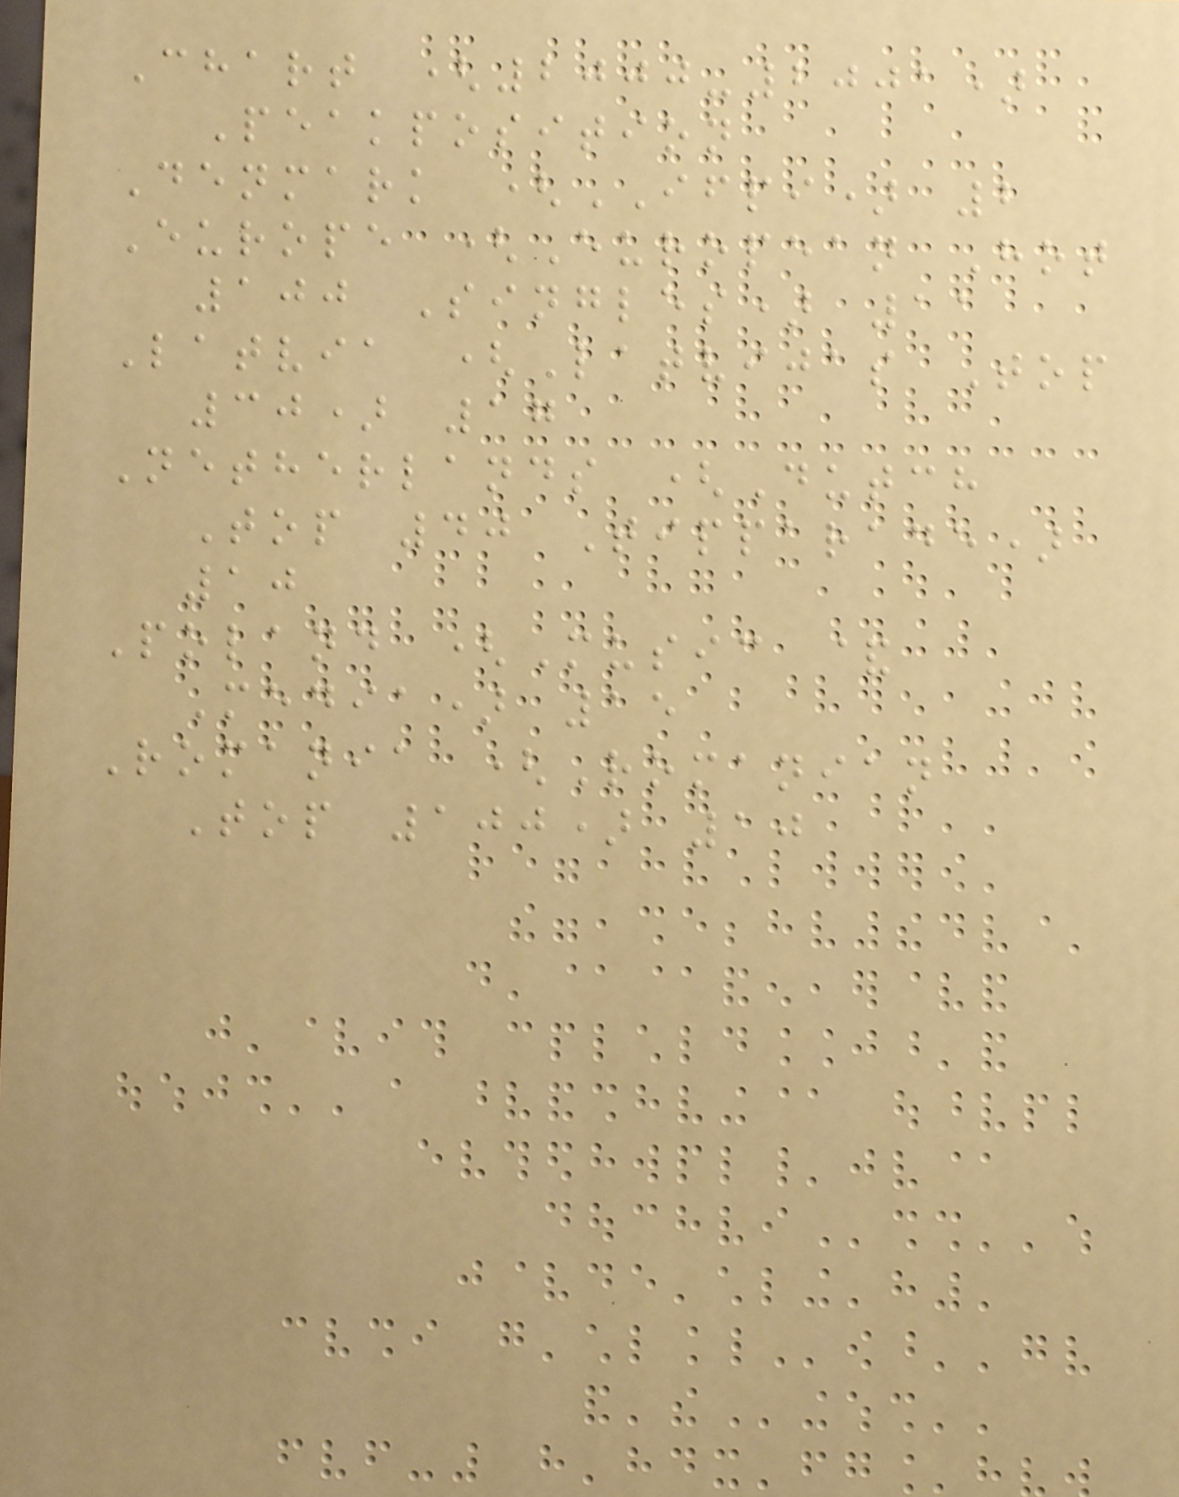Chart (2000-2001)
Peakposition
Denmark (IFPI) 2
Europe (European Hot
100 Singles) 11
Latvia (Latvijas Top
30) 17
Netherlands (Dutch
Top 40 Tipparade)
10
Poland (Music &
Media) 15
Romania (Romanian
Top 100) 10
